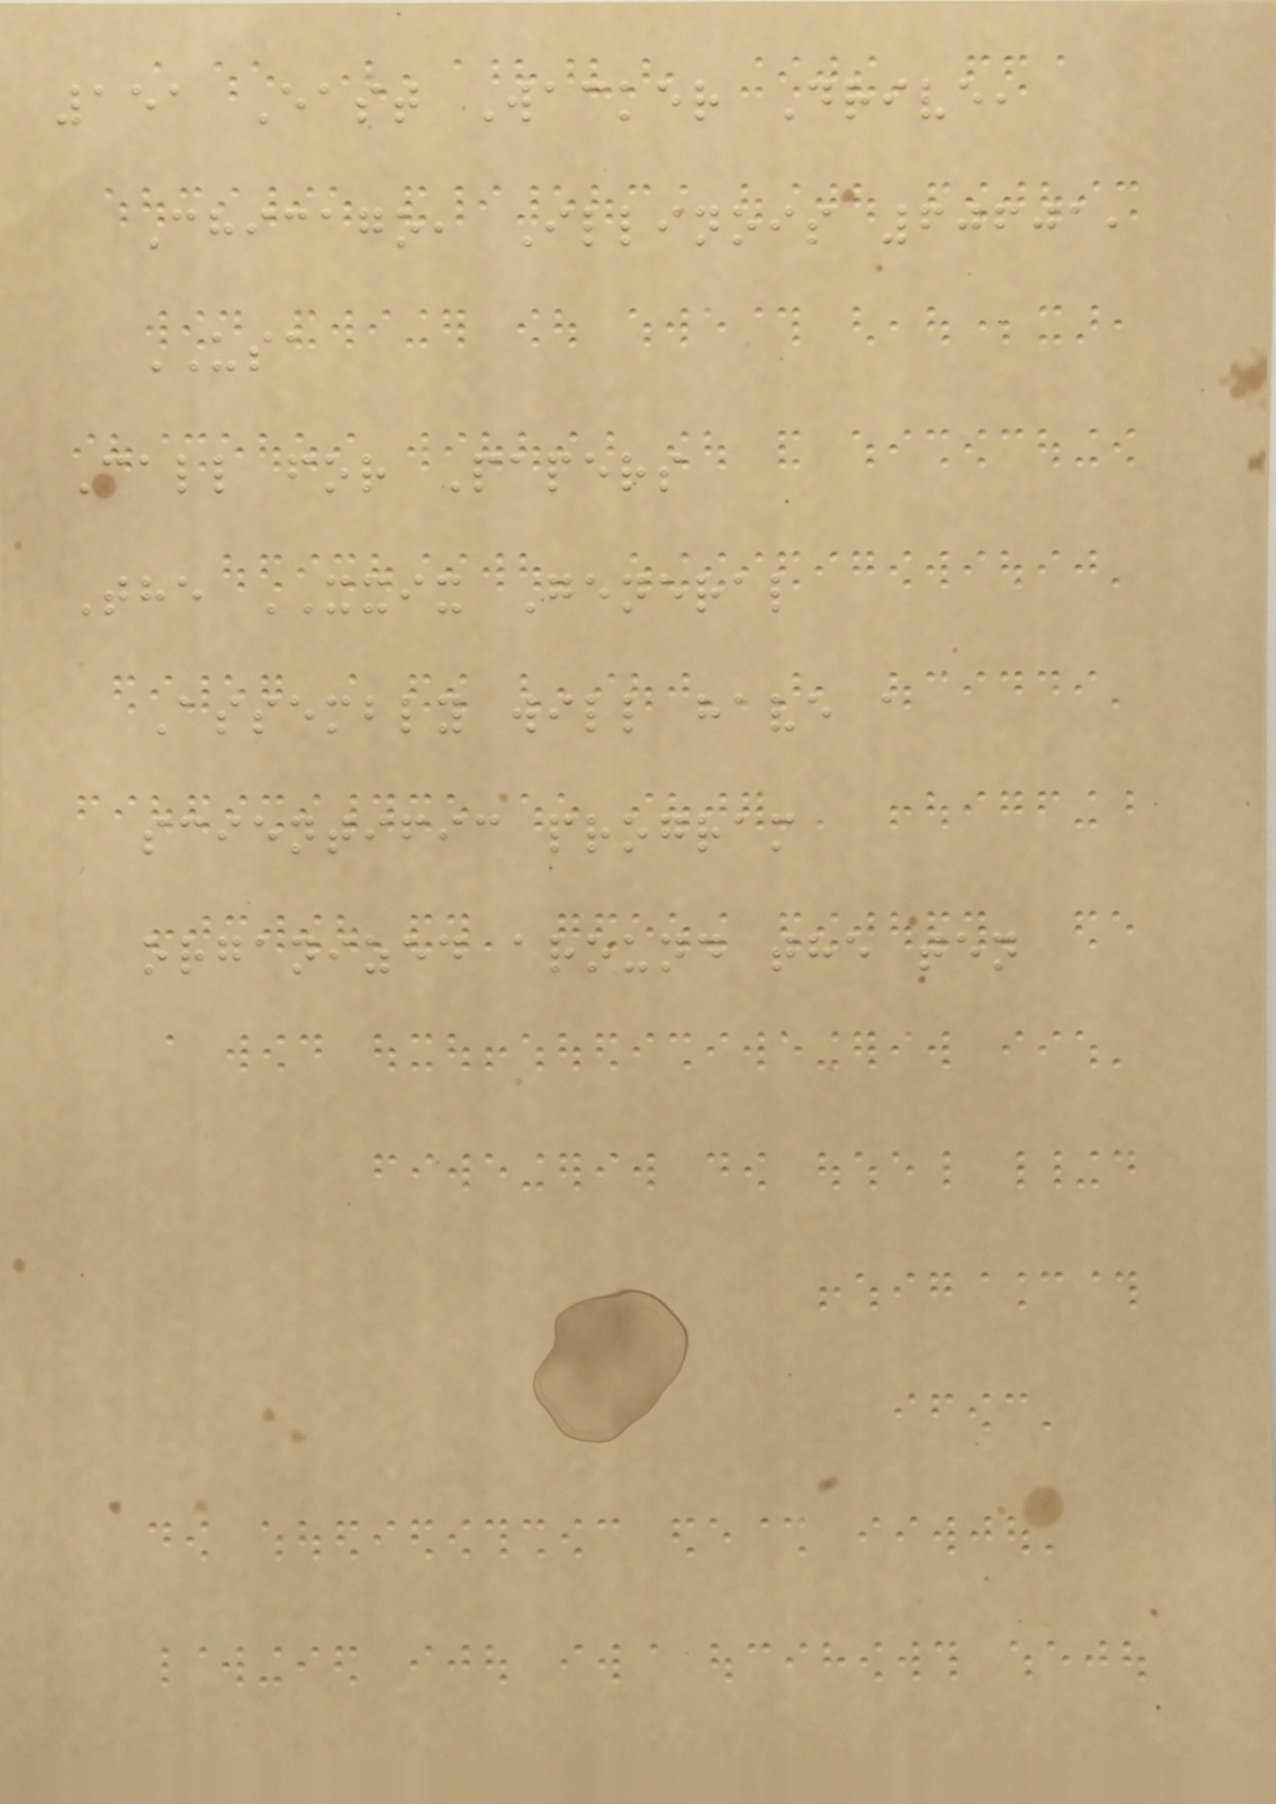151 East Wacker Drive,
Chicago, Illinois 60601,
USA
Call for Papers
The XXIX General
Assembly will have a
scientific program
organized around the ten
